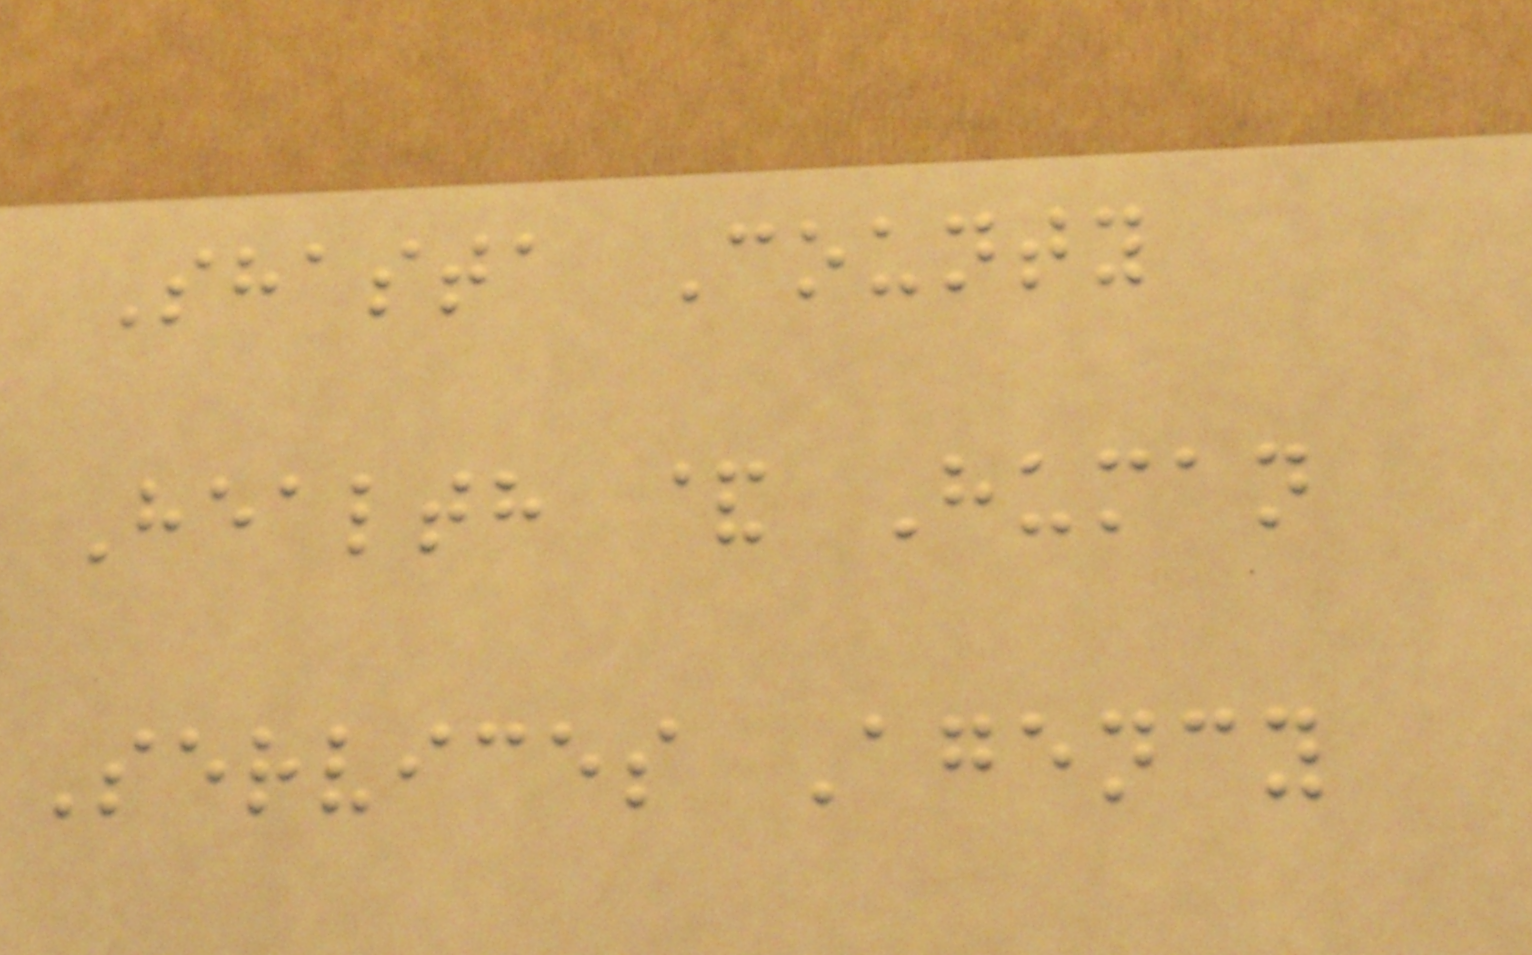Shasta County
Health & Human
Services Agency
